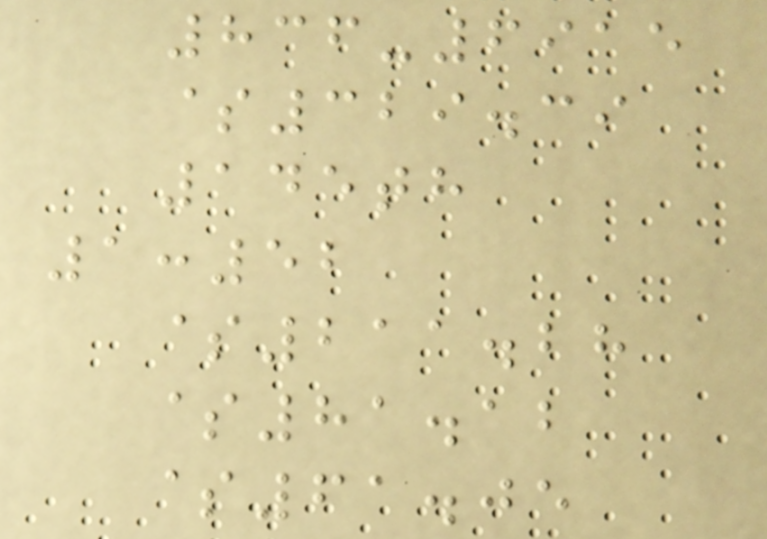836-6915
$329.39
145th
1:52
$211.28
$81.12
$61.05
